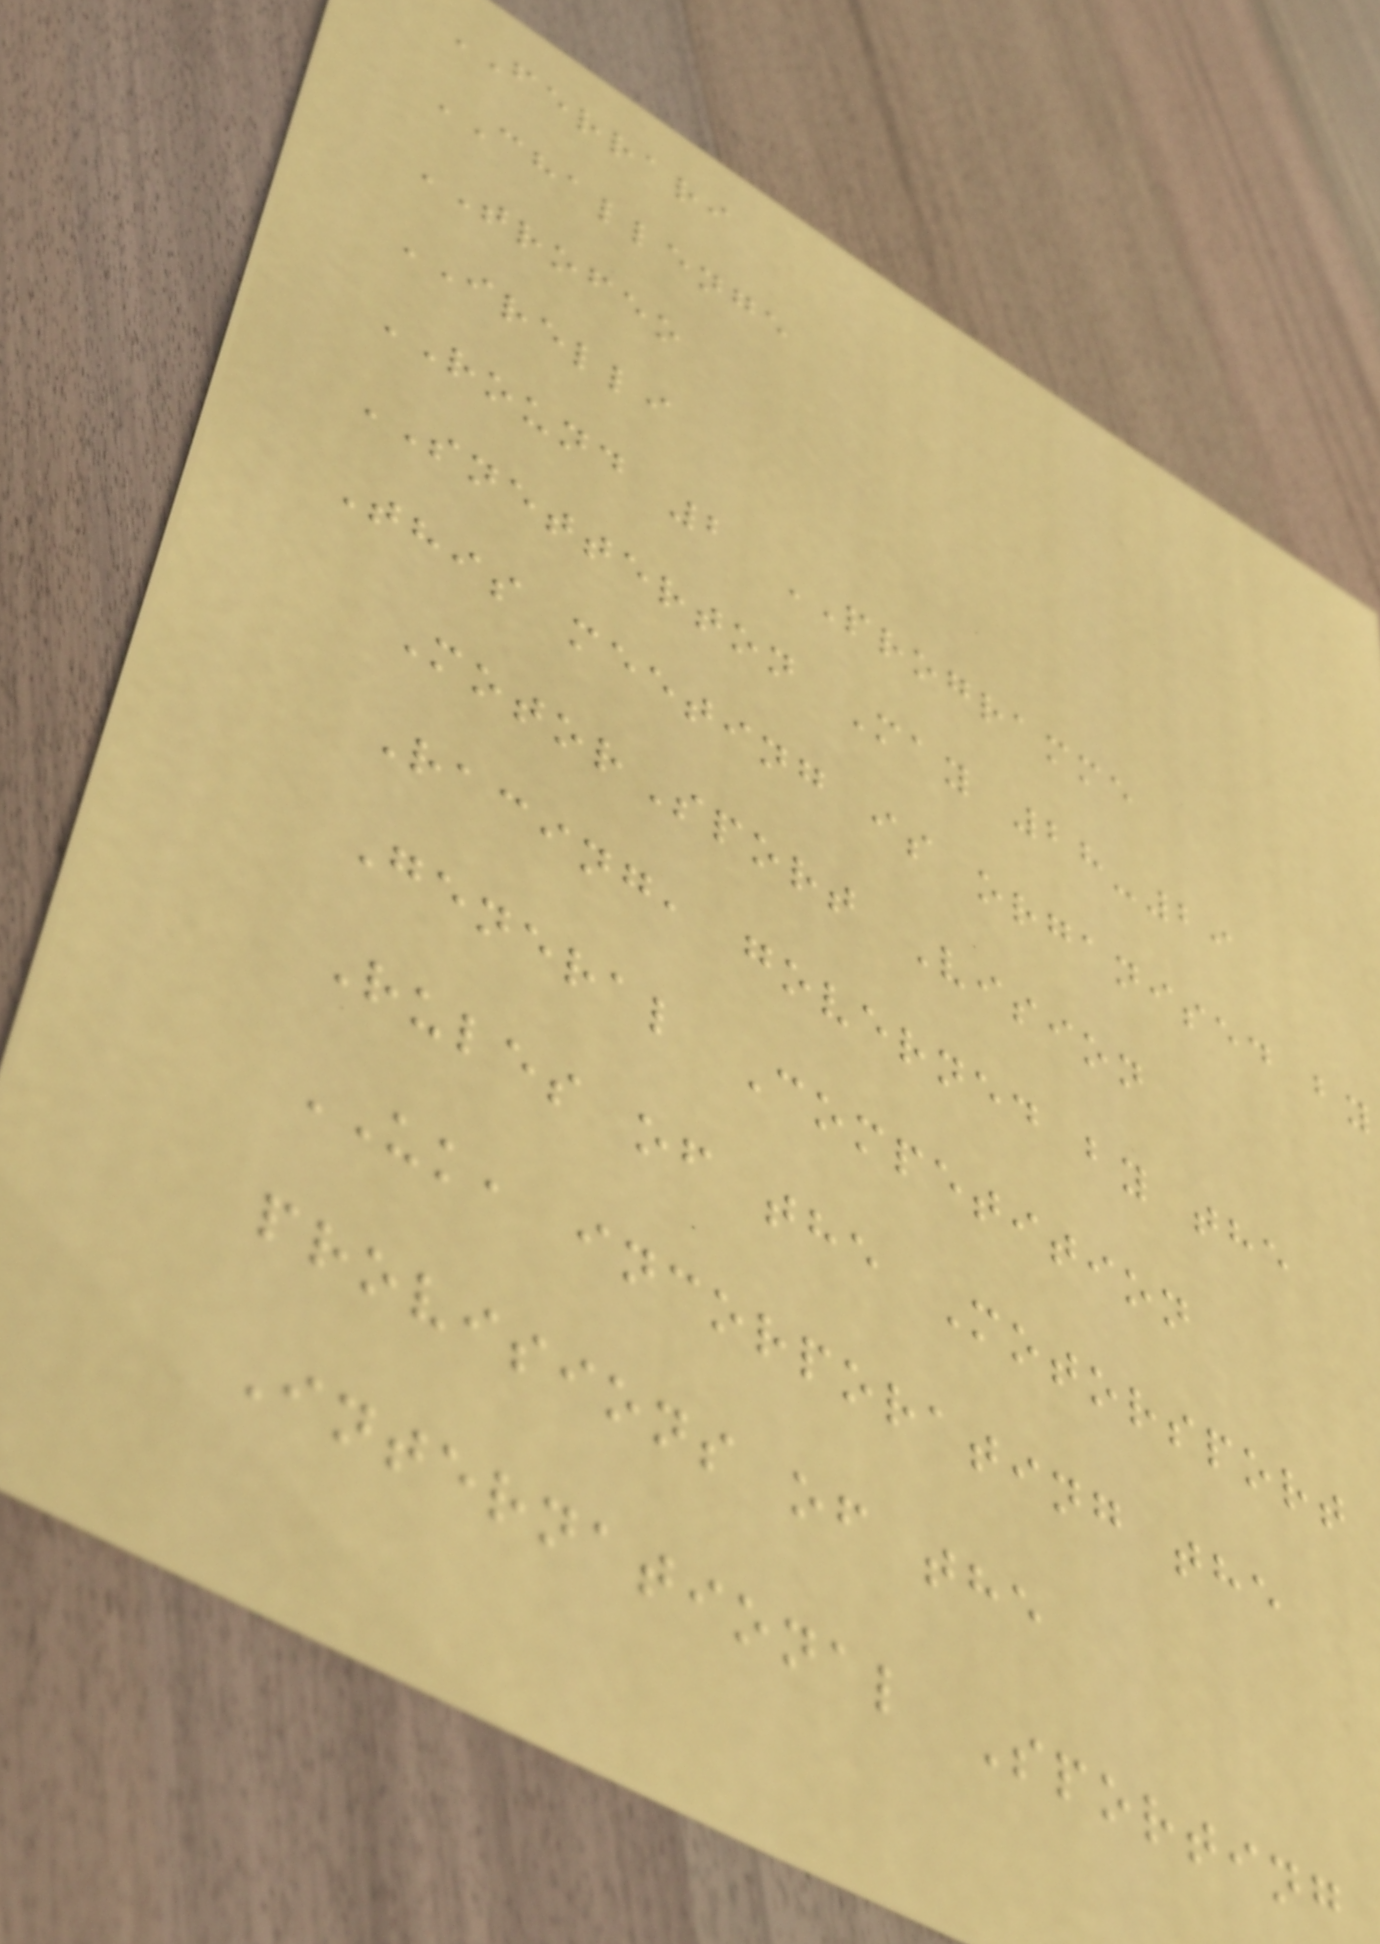FERRARI
CHALLENGE
TROFEO
IRELLI
ROUND 2 PROGRAMME
SNETTERTON May 28-29
This meeting is organised by
MotorSport Vision
Racing, governed by the
General Competition
Rules of the Motorsport
UK, incorporating the
provisions of the
International Sporting
